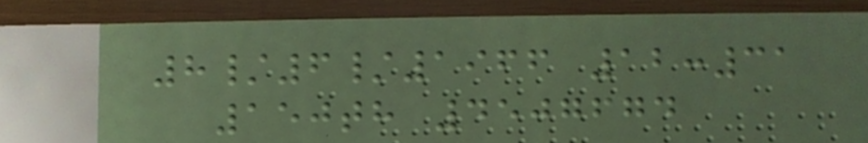8/6/1966 12:31
150th 4507674
